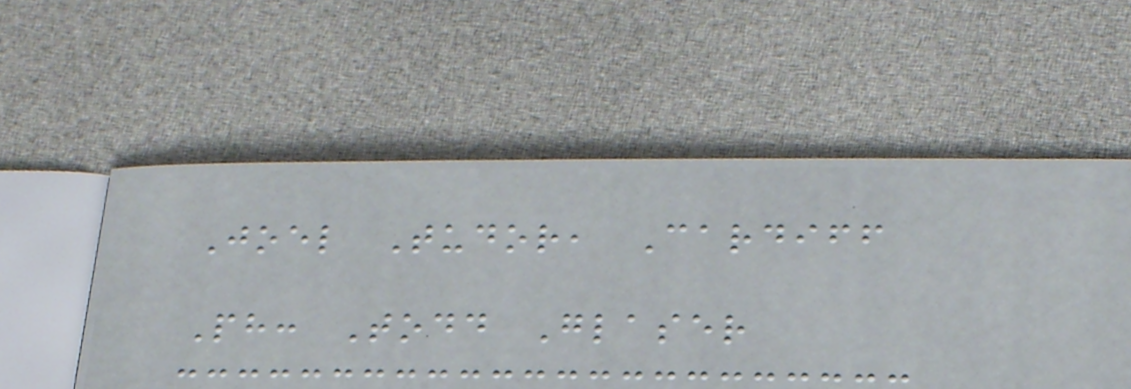Joel Tudor, Cardiff
Ph: Todd Glaser
